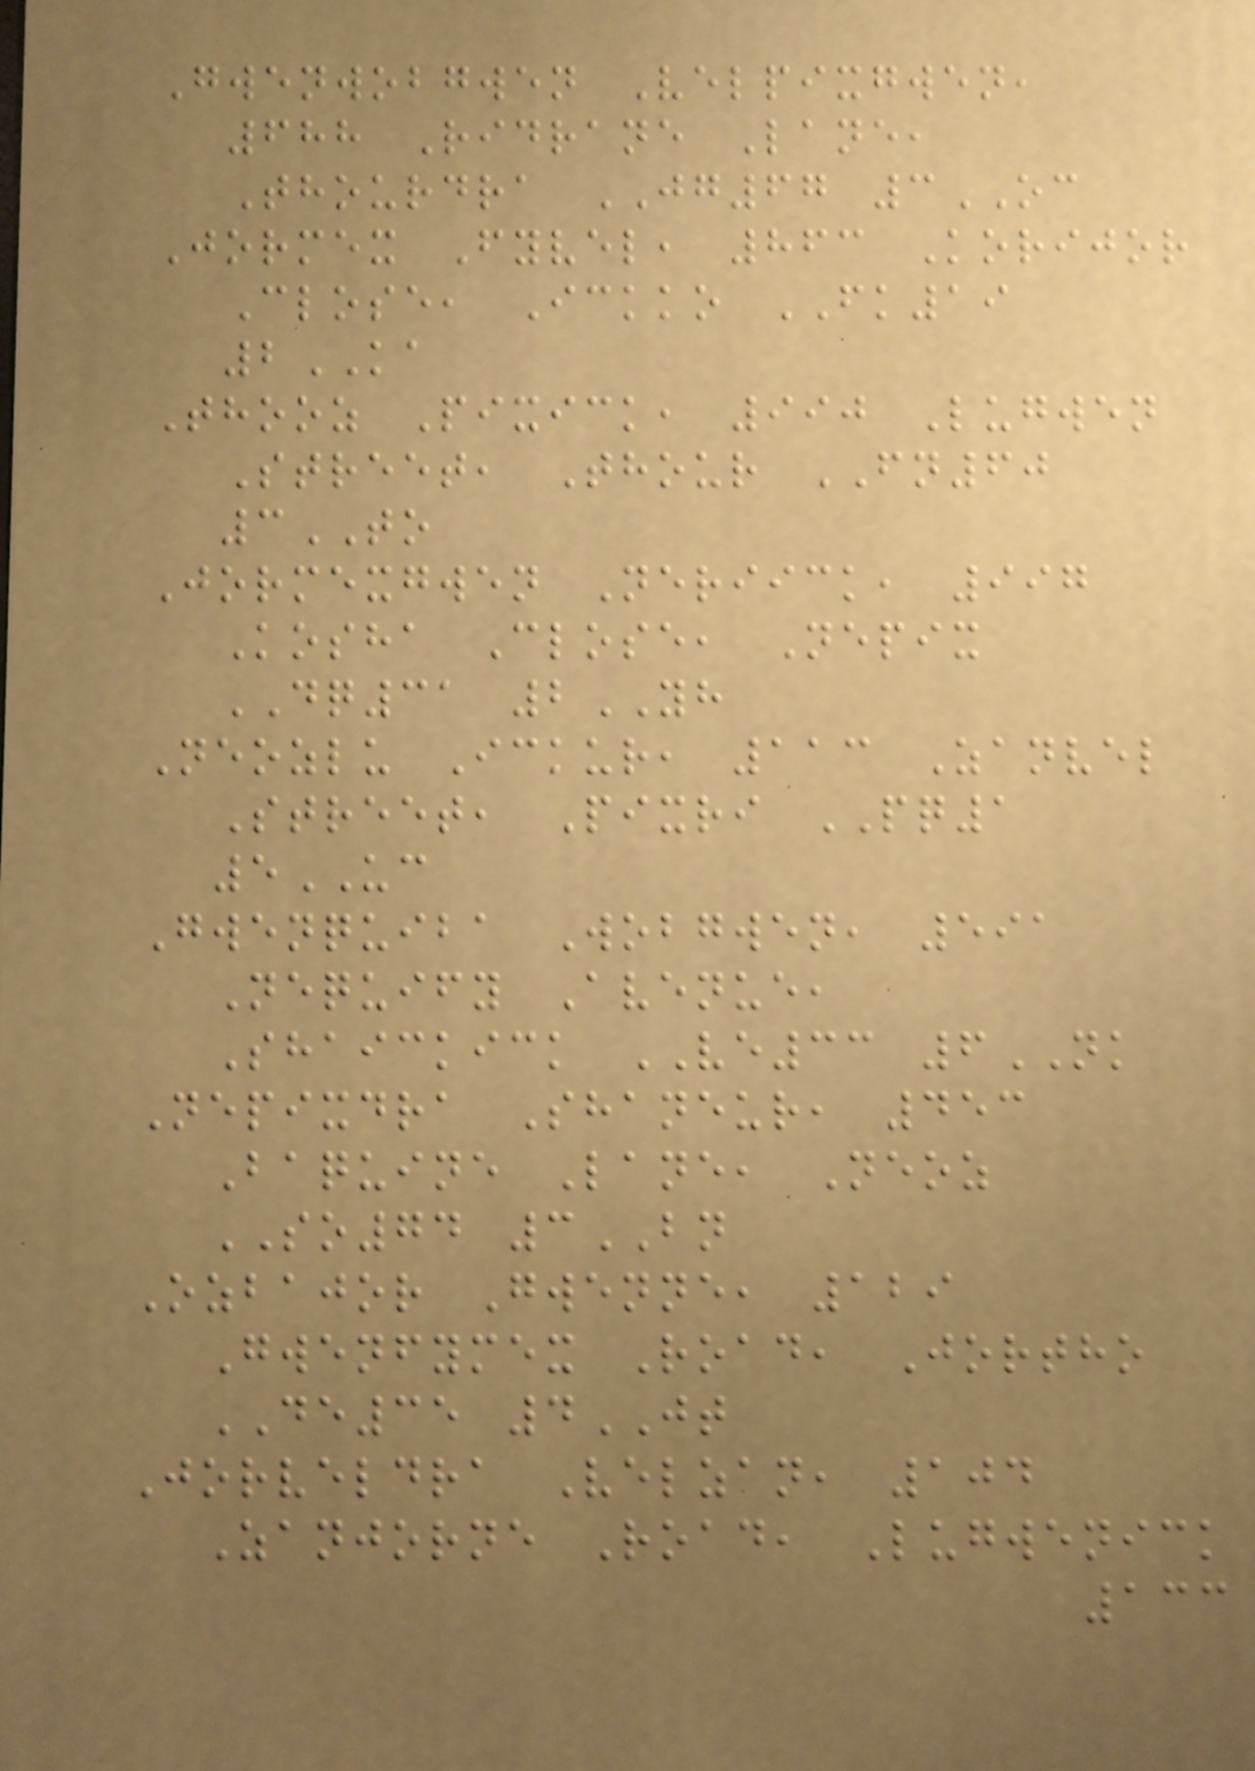Gwenwobgwen Velpixgwen,
688 Ridrane Lane,
Thourdra JG67 3OC
Jormex Fyvel, 863 Korijor
Close, Ickko FK19
2KA
Thooz Pixick, 990 Lugwen
Street, Thour FN60
3TO
Jormexgwen Neriick, 997
Kosha Close, Nepix
DQ31 2YH
Neozlu Ickur, 113 Zanvel
Street, Pixri PQ1
5UC
Gwenquiba Wobgwen, 591
Nequify Avenue,
Shaickick VE33 6NK
Nepixdra Shaneur, 453
Baquine Lane, Neoz
SO74 3BN
Ozbajor Gwenne, 129
Gwenfymex Road, Jortho
DE35 4JT
Jorveldra Velzan, 104
Zanjorne Road, Lugwenick
133
